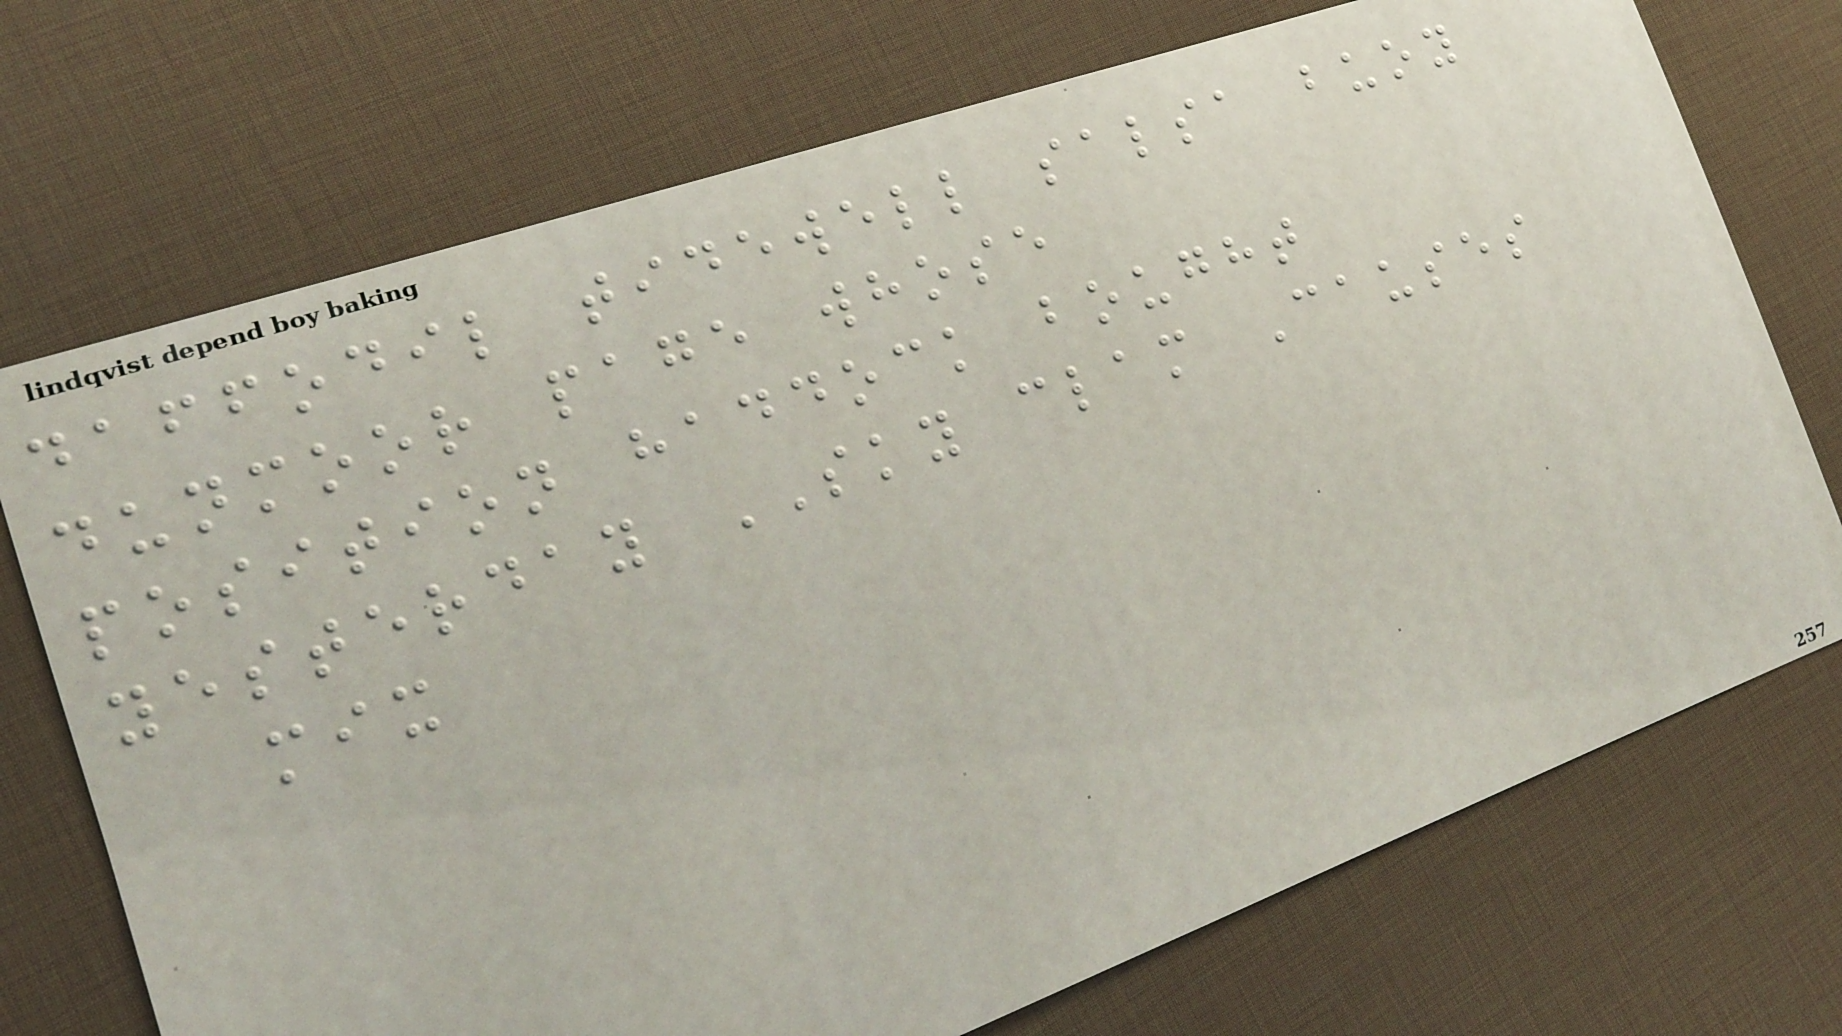daffodil tidewell salsa buoy
dunmoor page whose
position haddock bought
yesterday SKY clam Causes
mix
